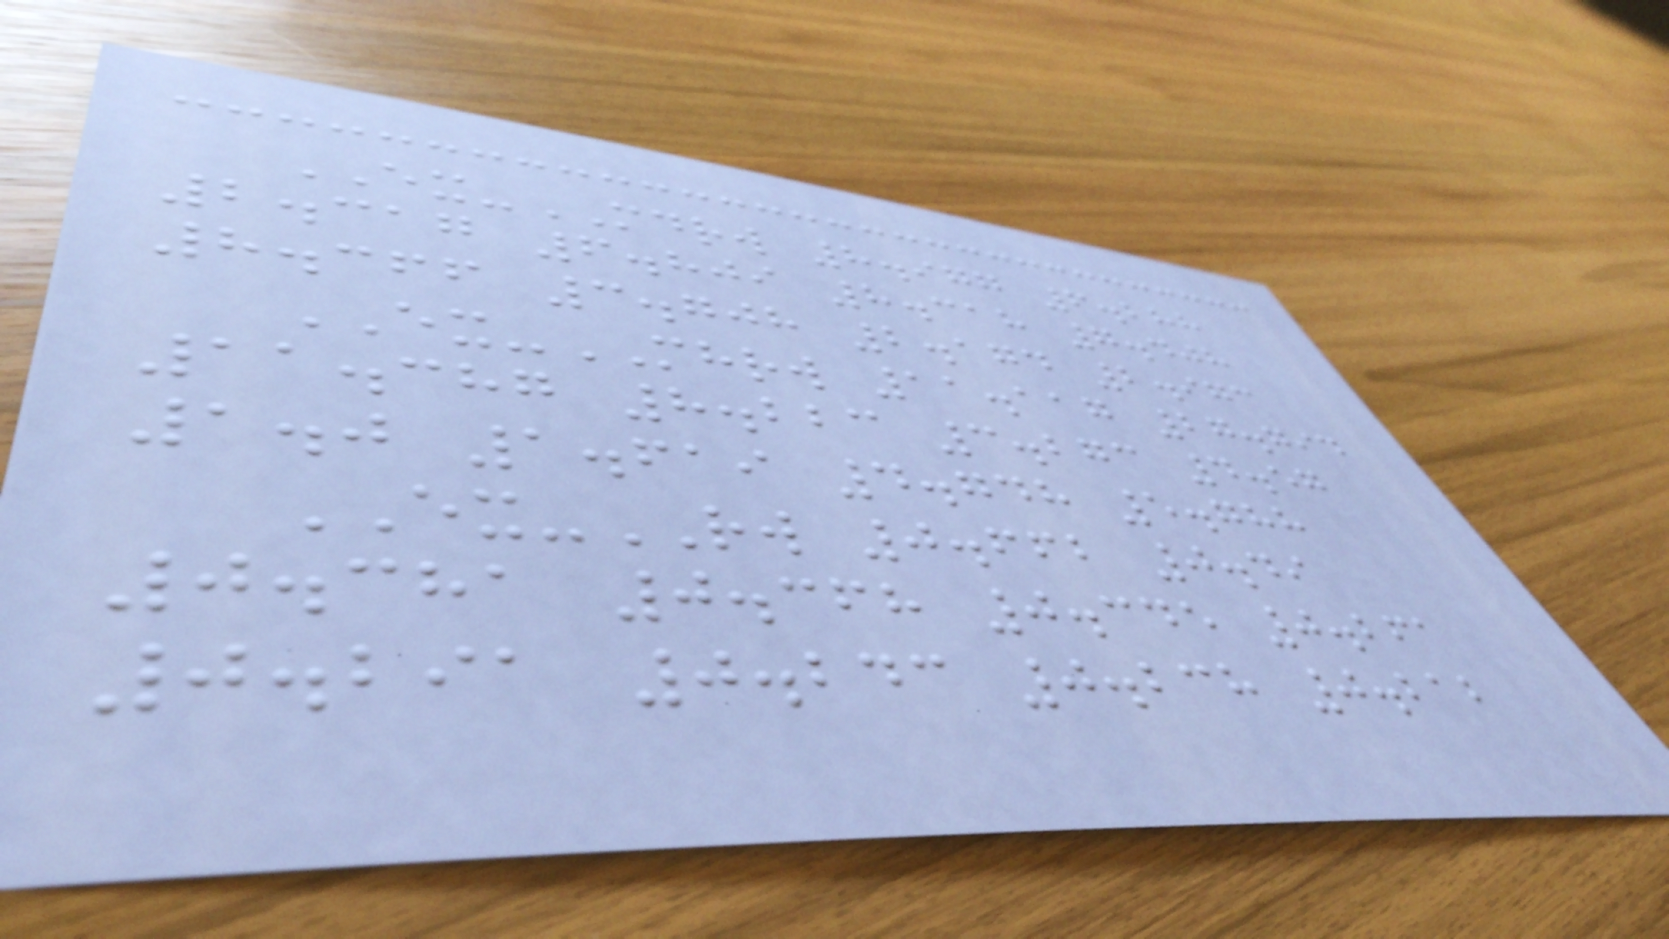EX-MDRW 8.977 6.288
2.317 6.809 8.318 7.408
8.366 3.708 2.174 2.973
EX-MHRW 11.117 27.794
11.387 8.223 3.273 4.57
1.0 1.619 4.748 5.788
EX-RW 0.662 0.49
0.381 0.368 0.345 0.261
0.291 0.243 0.238 0.212
